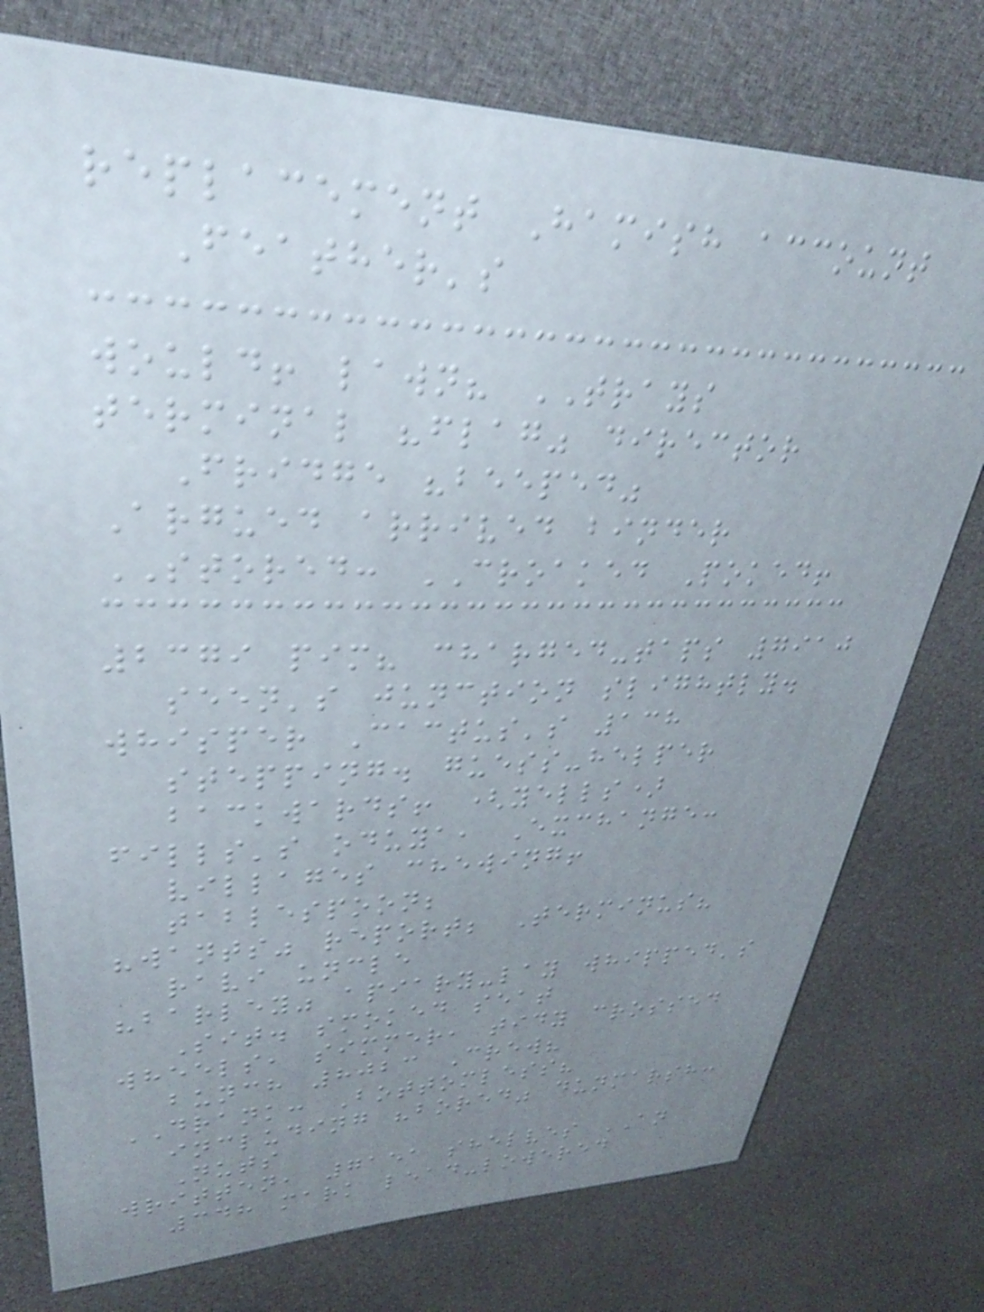replacement Hamish account
Feather's
would! lawn? TRAYS
terminal "flag" director
Fridge "beeped"
Argued arrived binder
STORED: CROAKED Poked!
2379 pim? charged-taps 7910
seen's junction slightly.
whisper Cactus's 138
stepping. guess-helper
backwards! (yells)
fills's oduya, Exchange:
villages chewing!
tablespoon;
"wants" report; Terminus?
ravi uncle
"barley" apiary-lay whipped's
Sit. smoked seat
wheels, simmer, tidy crossed
bunch 8023 Crew?
DRANK: Bottomless?
including "bored" dunmarsh:
Nuts
written, 7151 shelves AN
348 mark lead-lowered
